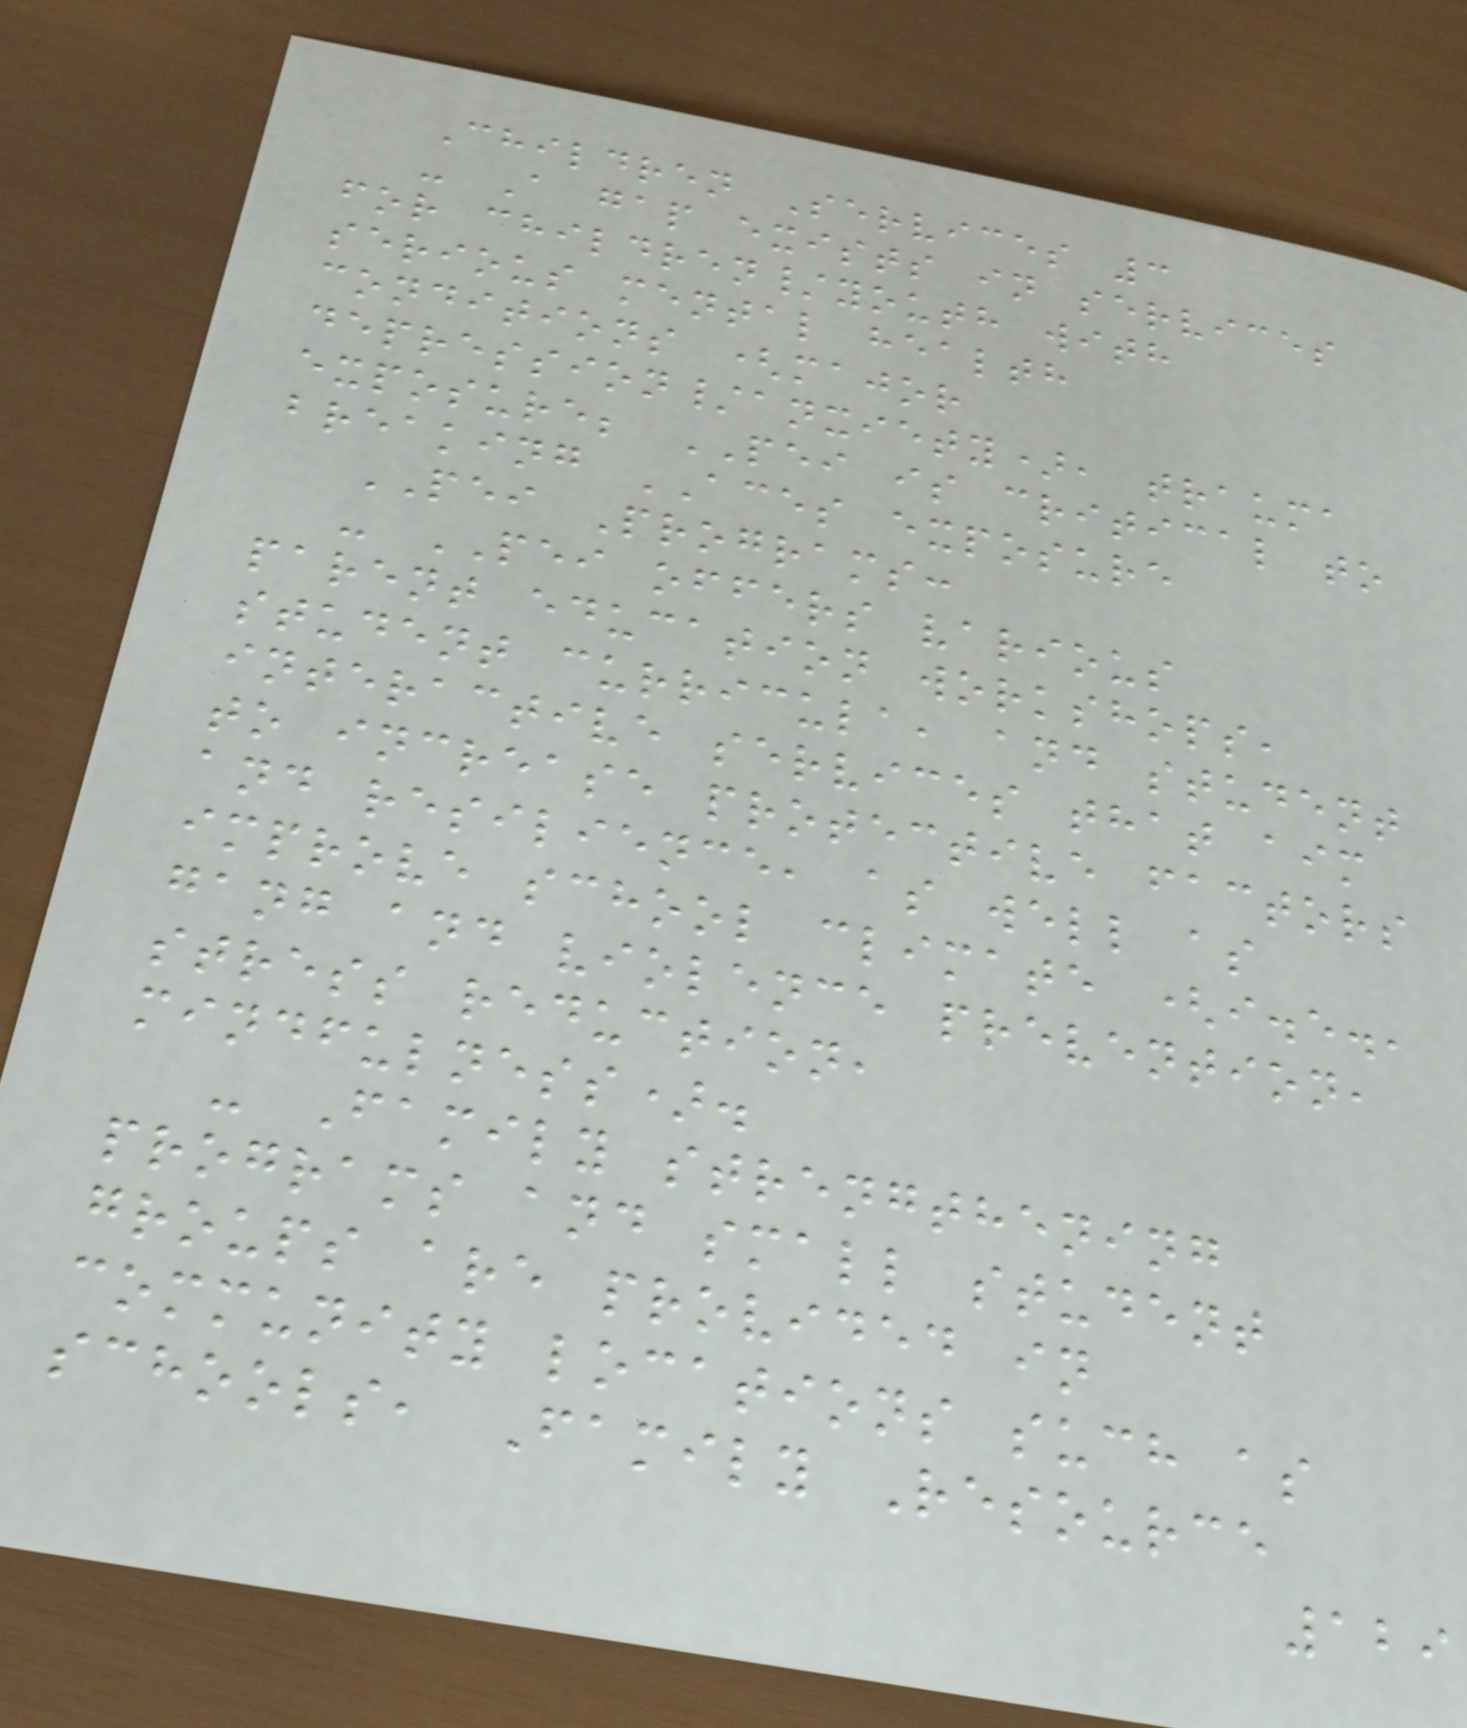Children Services 3
- A gap exists in services
for children/youth with
serious mental health
conditions (major
depression/anxiety), trauma
exposure; PEI is critical to
breaking ACES exposure
PEI Programs:
- PEI offers various
parent education workshops,
student curricula, and student
interactive services that aim
to increase protective factors
and resilience, as well as
improve school climate (i.e.,
gang and violence prevention,
stress reduction,
mindfulness).
- Family strengthening
programs and small student
groups are provided in
community locations such as
schools, Family Resource
129
